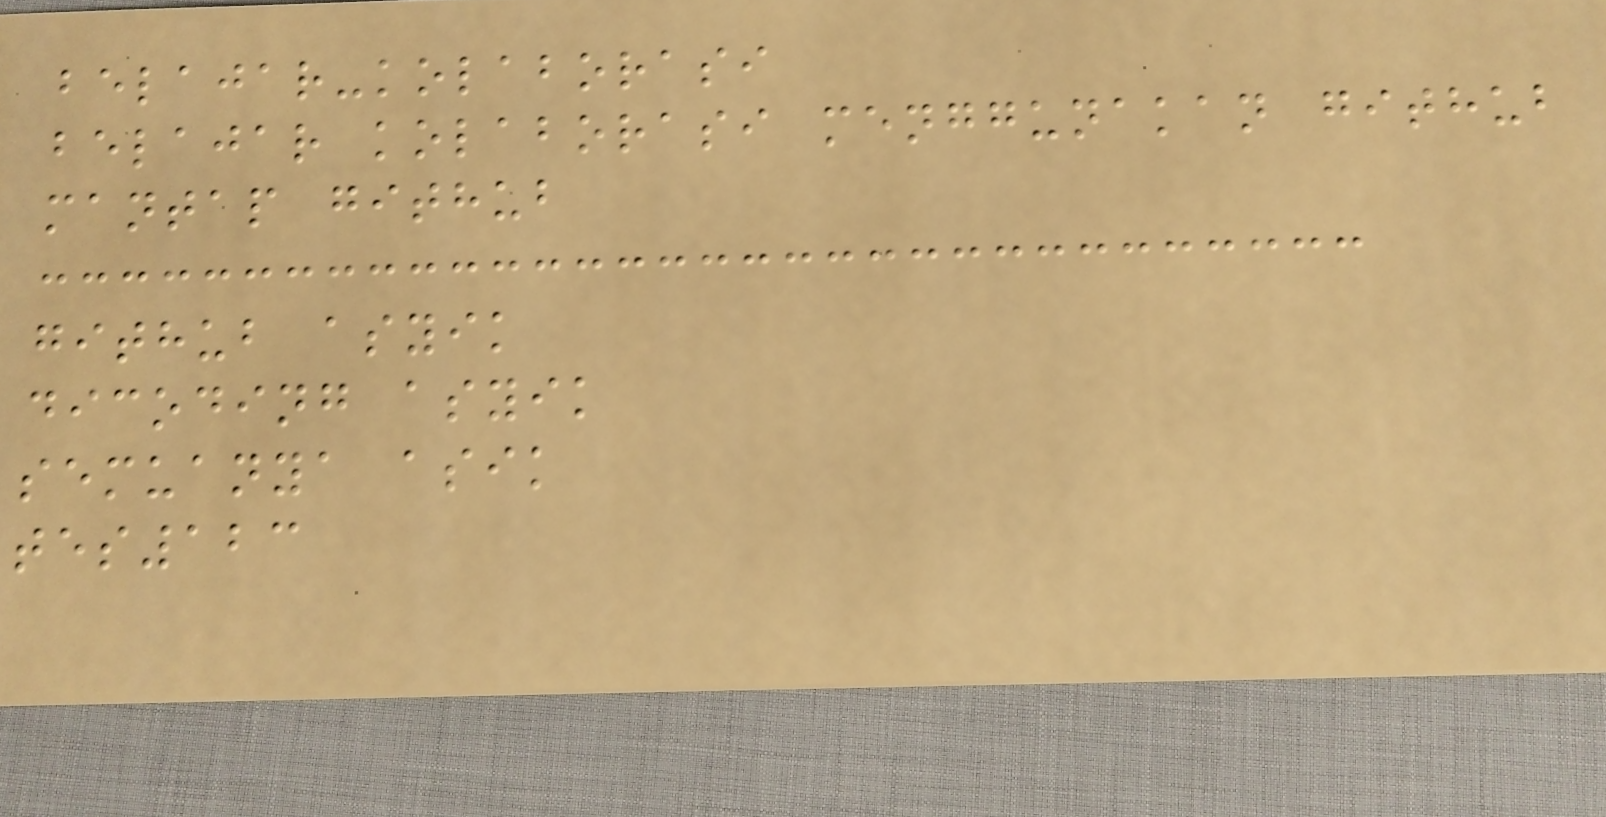belajar-kolaborasi
belajar kolaborasi menggunakan github
mantap github
github asyik
dicoding asyik
semuanya asik
tes123
